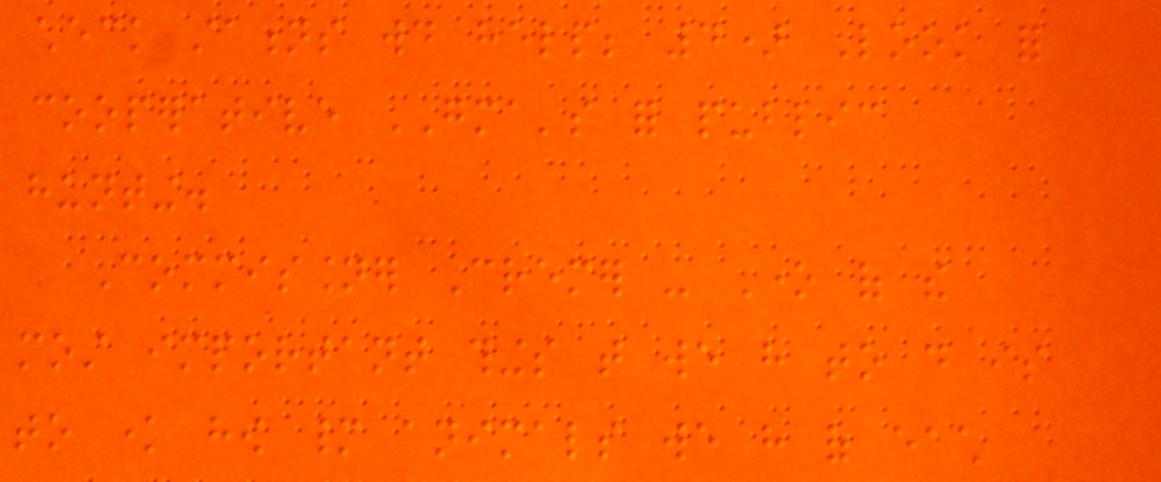check stations would help; 4) Look for
cooperative GMA's for public
hunting.
Commissioner Cremer - One of the
most important things that we have to do is
to know how many animals we have of each
